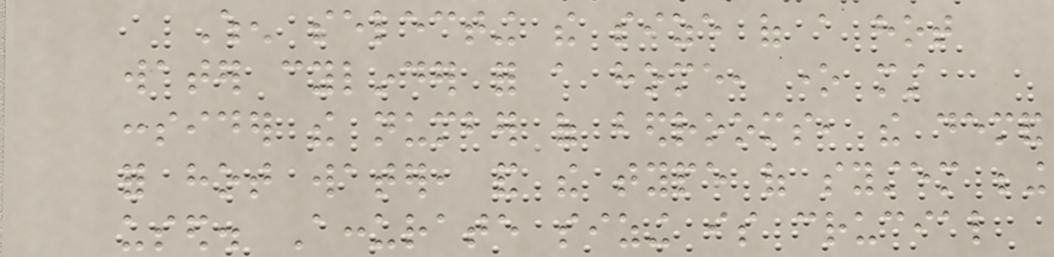When selecting the size of a hot
water cylinder for a home, one must
consider the number of bedrooms, the demand
for hot water, and the type of system being
used. Accurate sizing is crucial
